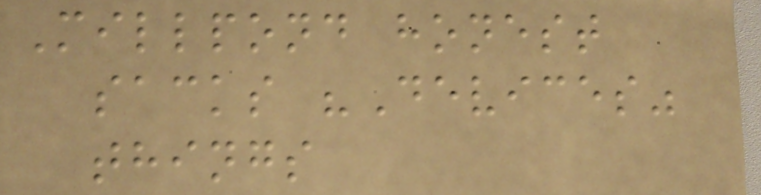Millpond honest
sacks "Devices"
things
